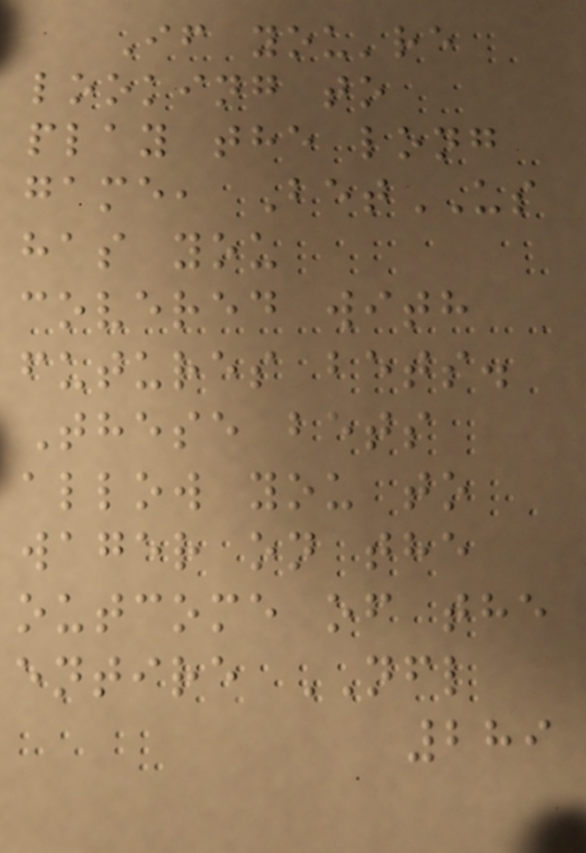If you're
looking to
play the long
game, BetUS
has you
covered with
futures bets.
These bets
allow you to
wager on the
outcome of the
entire NFL
289
